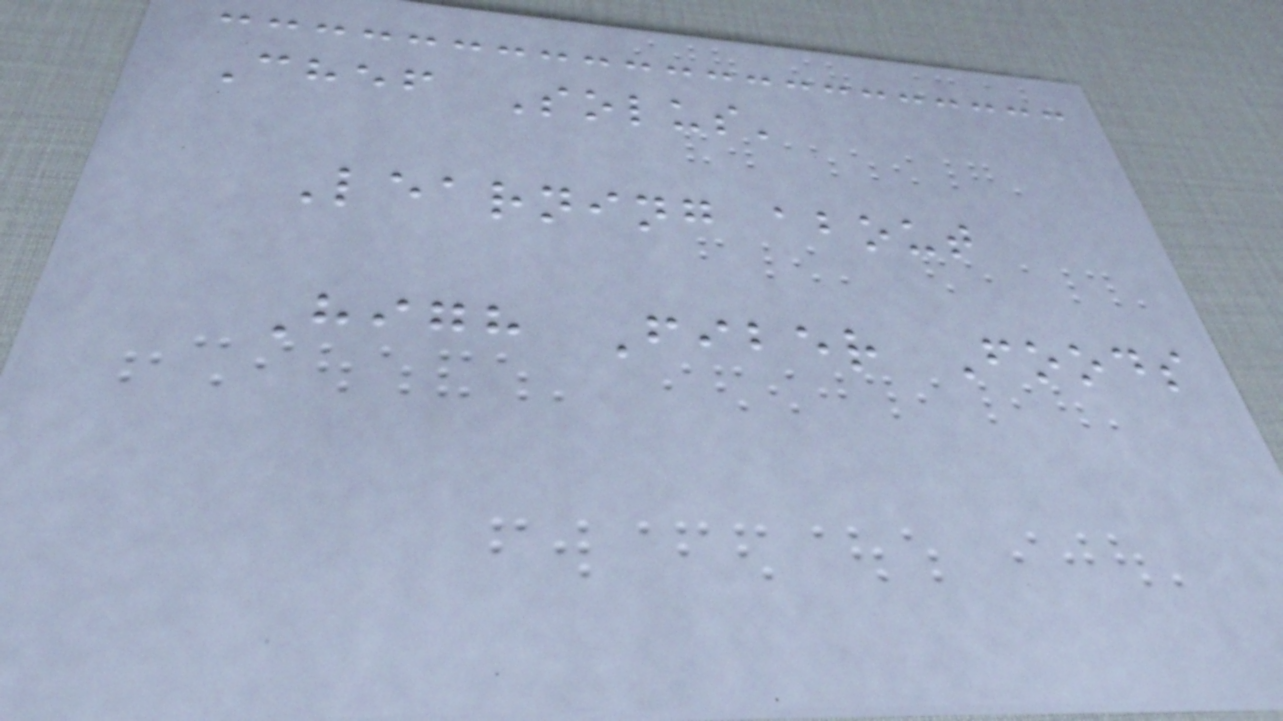Chef Solus'
Learning about
High Fiber Foods
